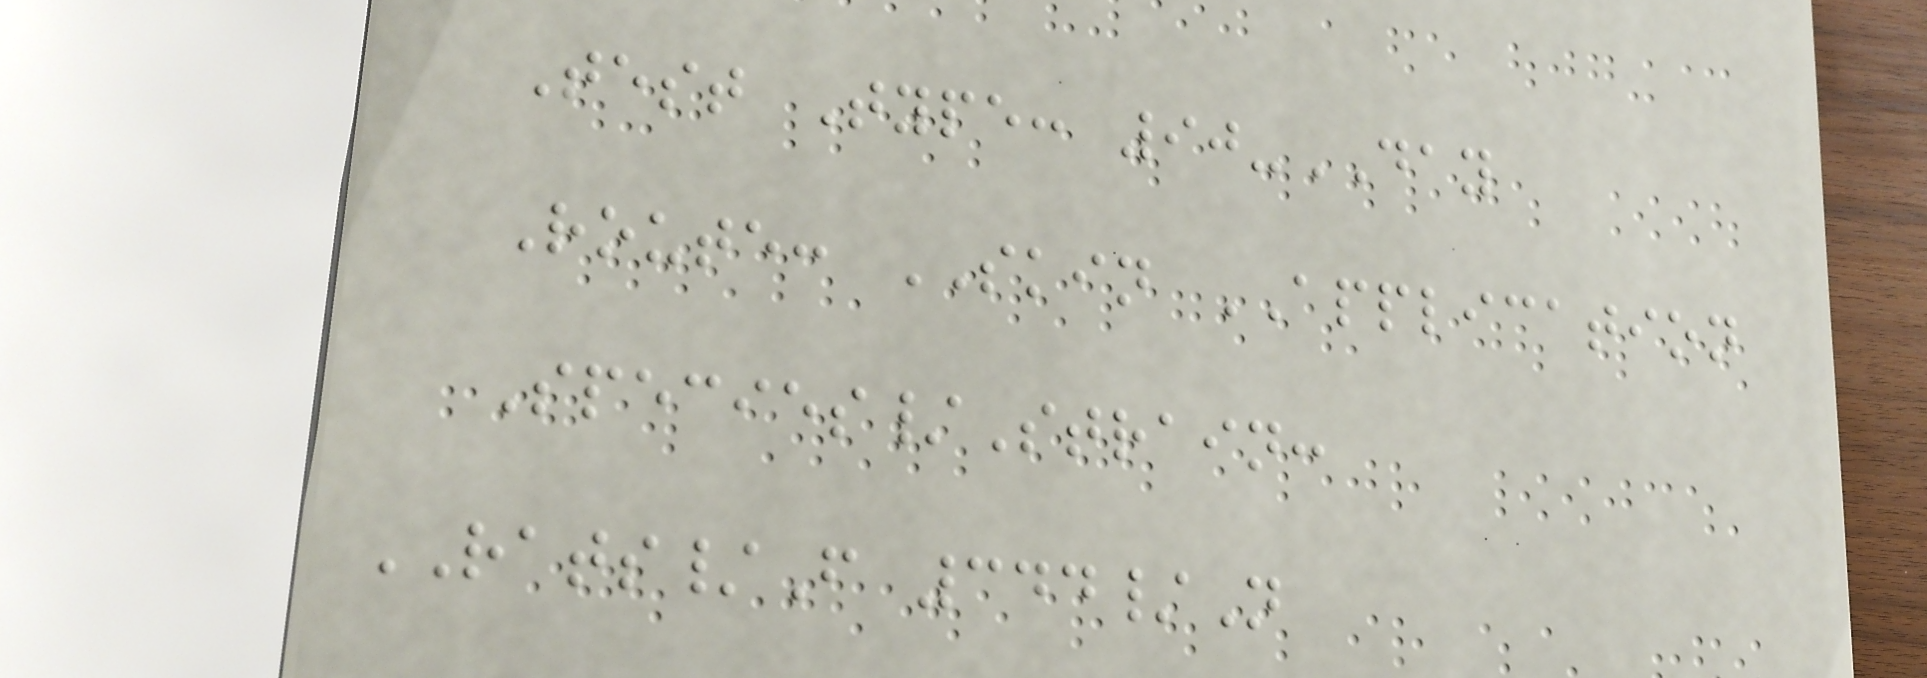Test Type: 90-DAY
Route: SKIN APPLICATION
Species/Strain:
RATS/F 344/N
